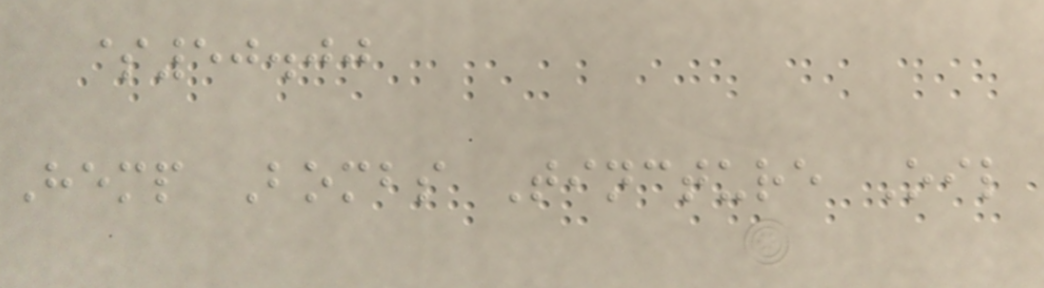$50.00
Hemp Bombs Tincture Oil
